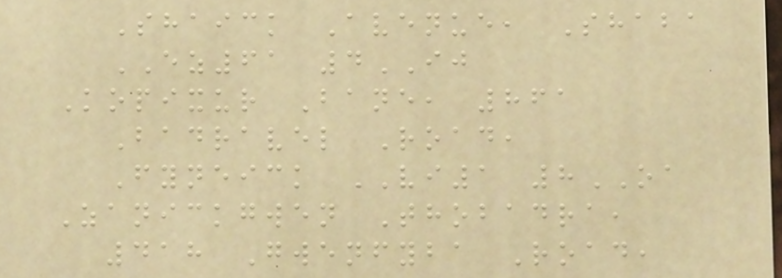Shaick Avenue, Shaba
EZ61 4IJ
Kopixur Bane, 861
Badravel Road,
Fyneick VI1 8OA
Zanickgwen Thobadra,
418 Gwenfyba Road,
